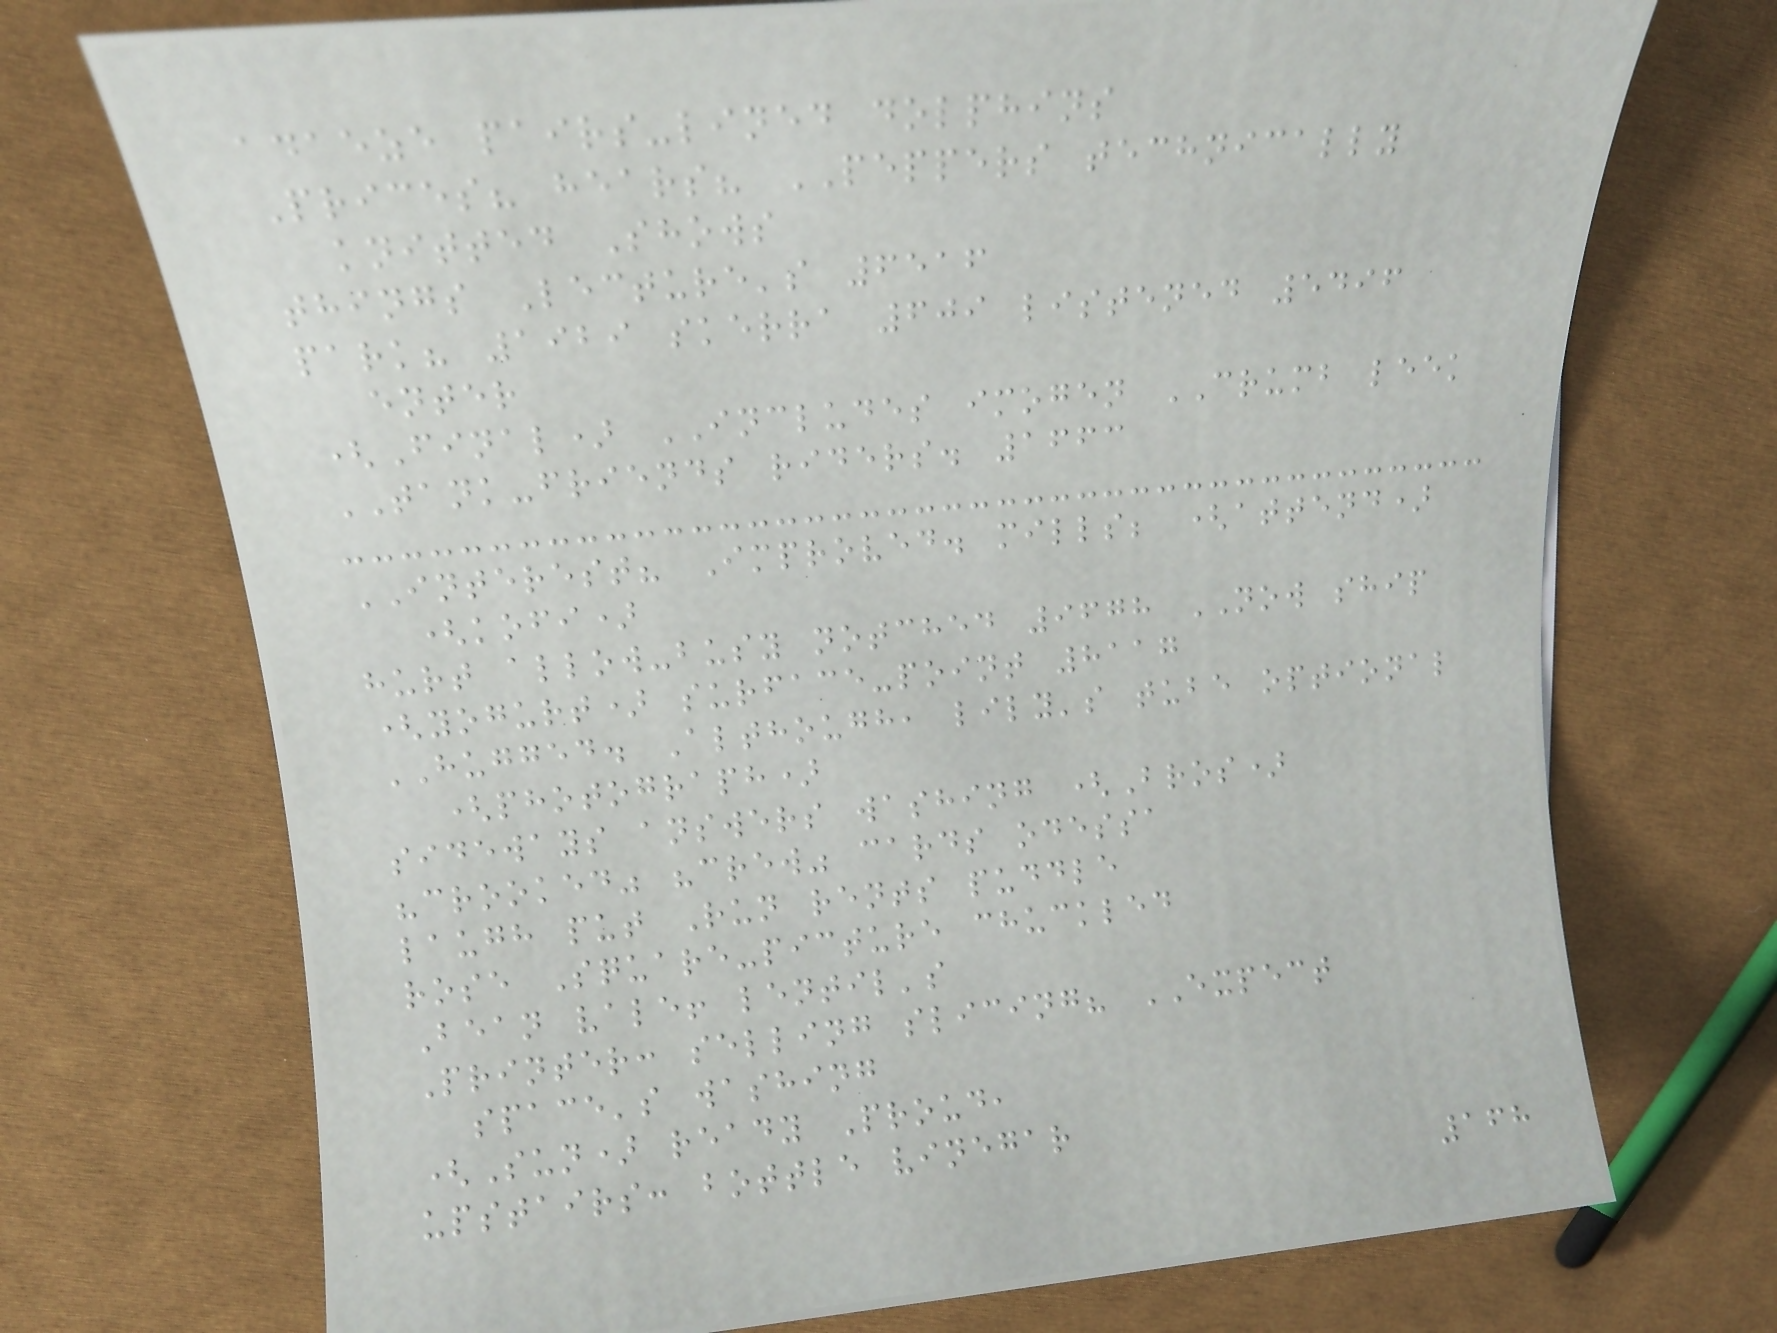adaeze pairs-lined dolphins
Prices? hears? PEPPERS technically
knitted Shows
things Lecture's 6516
park? 1929 skerra 609 listened 5496
enter
(Final) INCLUDES imogen CRUMB leek
TANK-friends riders. 1663
INTEREST? Improved. mills; (attend)
(kofi)
hurt allow-busy notched 9678 NOW ship
(yogurt) surface-point 8117
HUGGED. Although, lily's tube optional
(photograph)
sideways answers washing (Bros)
"crooked" "crew" cards odessa
laugh put Run rents puddle
rose Square-picture chuckled
Bean vale! lentil's
Printer: selling slicing? EXPECT
space's washing
(Sun) ready Proud,
upstairs: bottle vinegar
168
